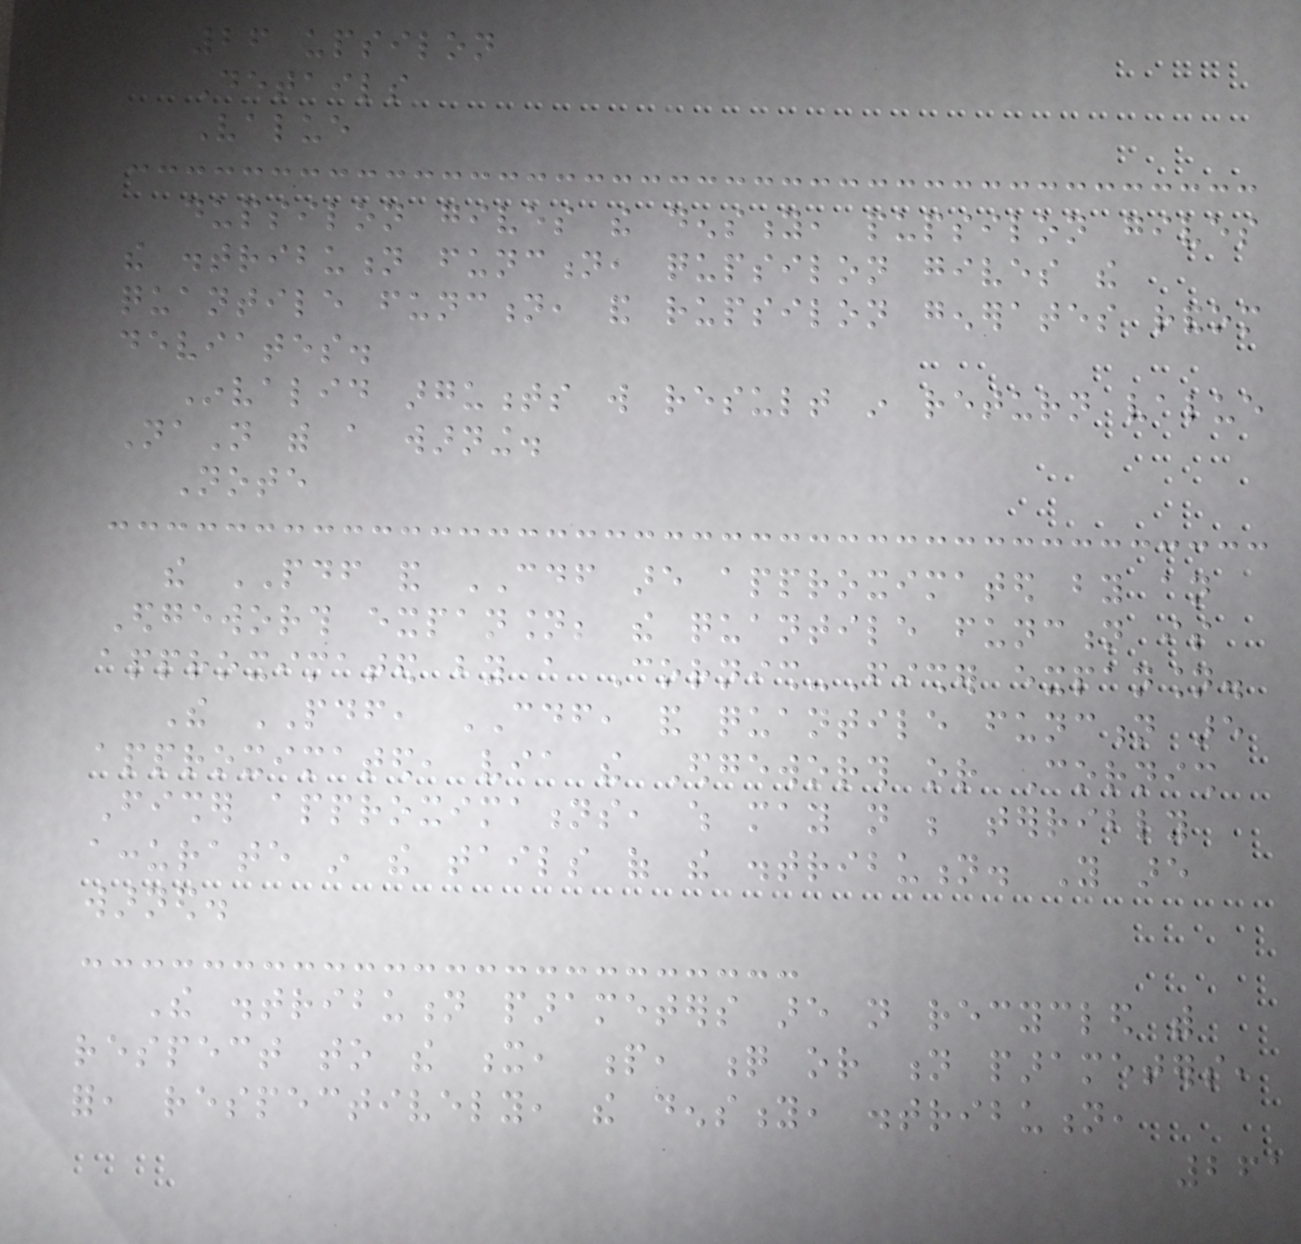26 upsilon
Details
Value
dupsilon gives the density, pupsilon gives
the distribution function, qupsilon gives the
quantile function, and rupsilon generates random
deviates.
Invalid arguments will result in return value
NaN with a warning.
Note
the PDF and CDF are approximated by an
Edgeworth expansion; the quantile function is
approximated by a Cornish-Fisher expansion.
The PDF, CDF, and quantile function are
approximated, via the Edgeworth or Cornish
Fisher approximations, which may not be terribly
accurate in the tails of the distribution. You are
warned.
The distribution parameters are not recycled with
respect to the x, p, q or n parameters,
for, respectively, the density, distribution,
261
